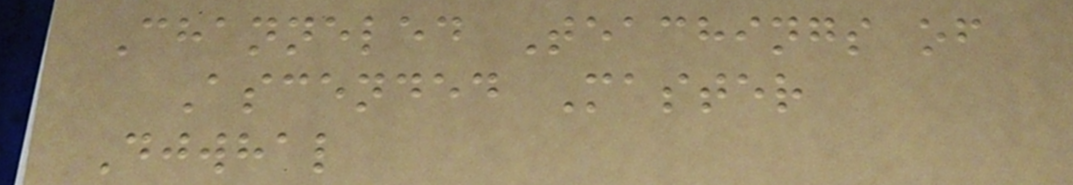Channeled Teachings of
Ascended Master
Djwhal
